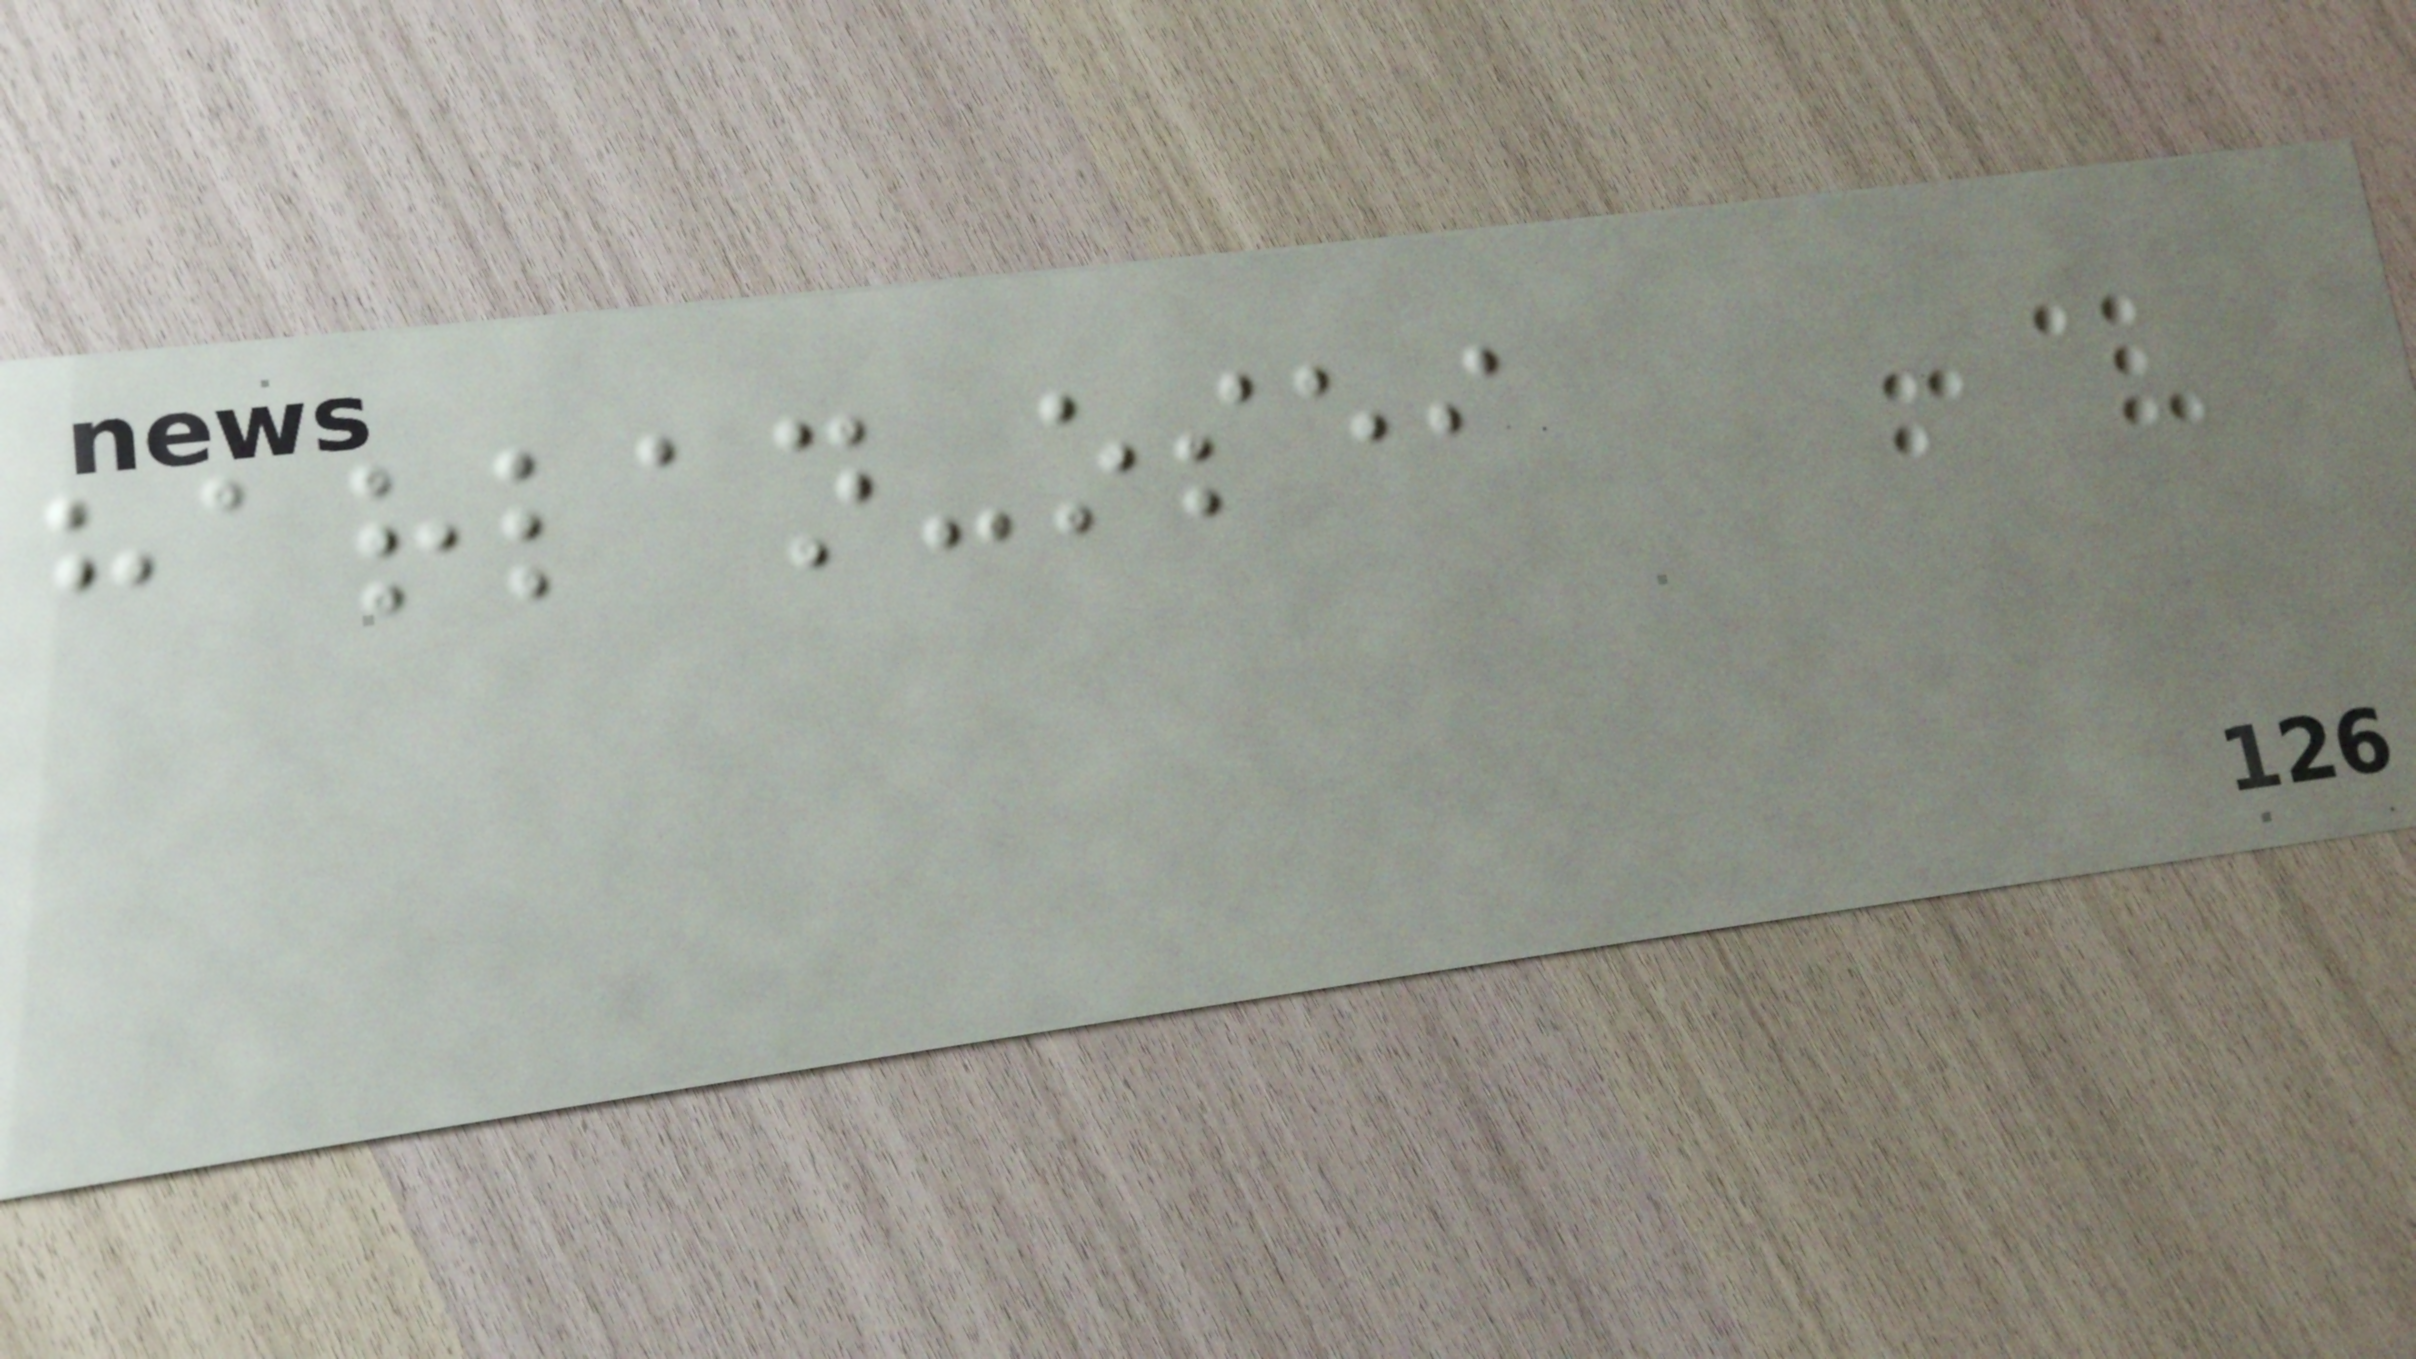harlan-osei
